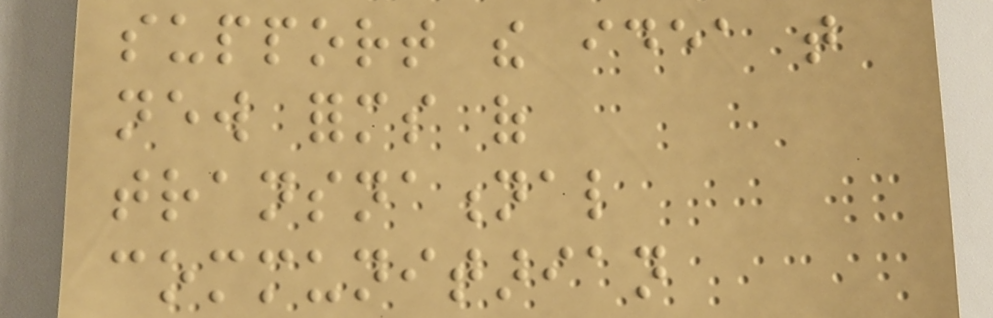support the idea that
new forms of
transnational
communitarian
